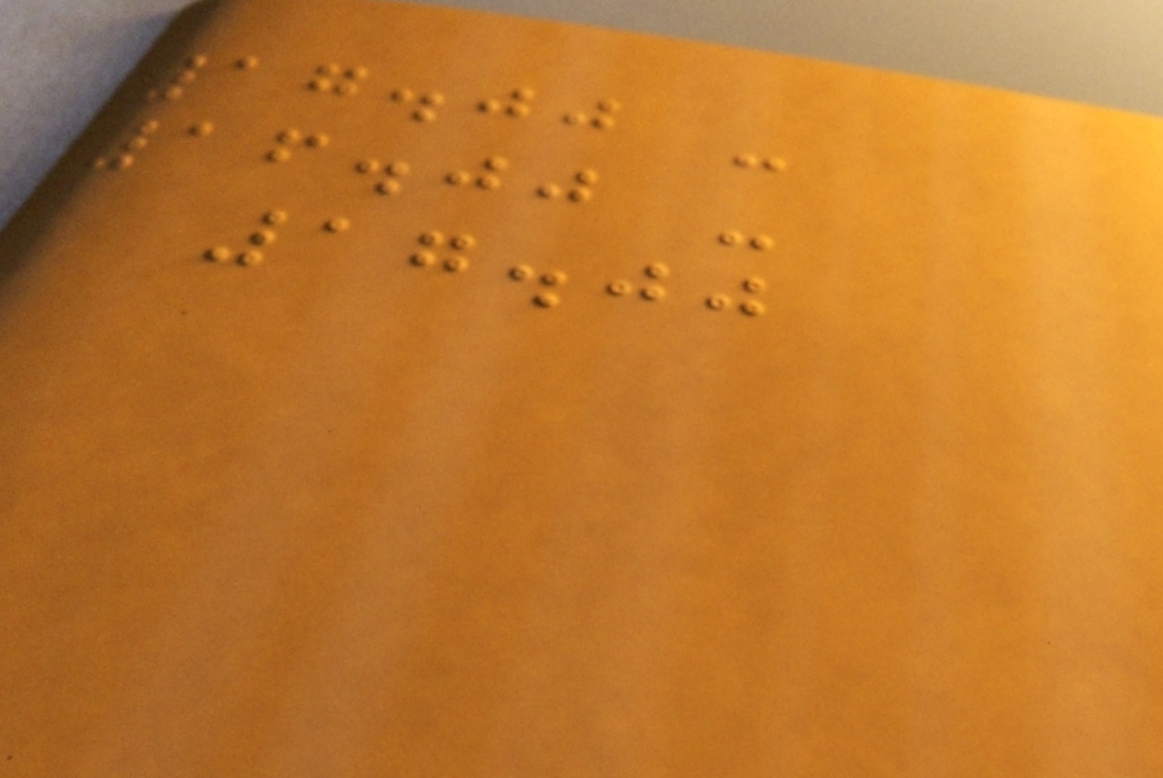17.00 -
16.00 -
17.00
